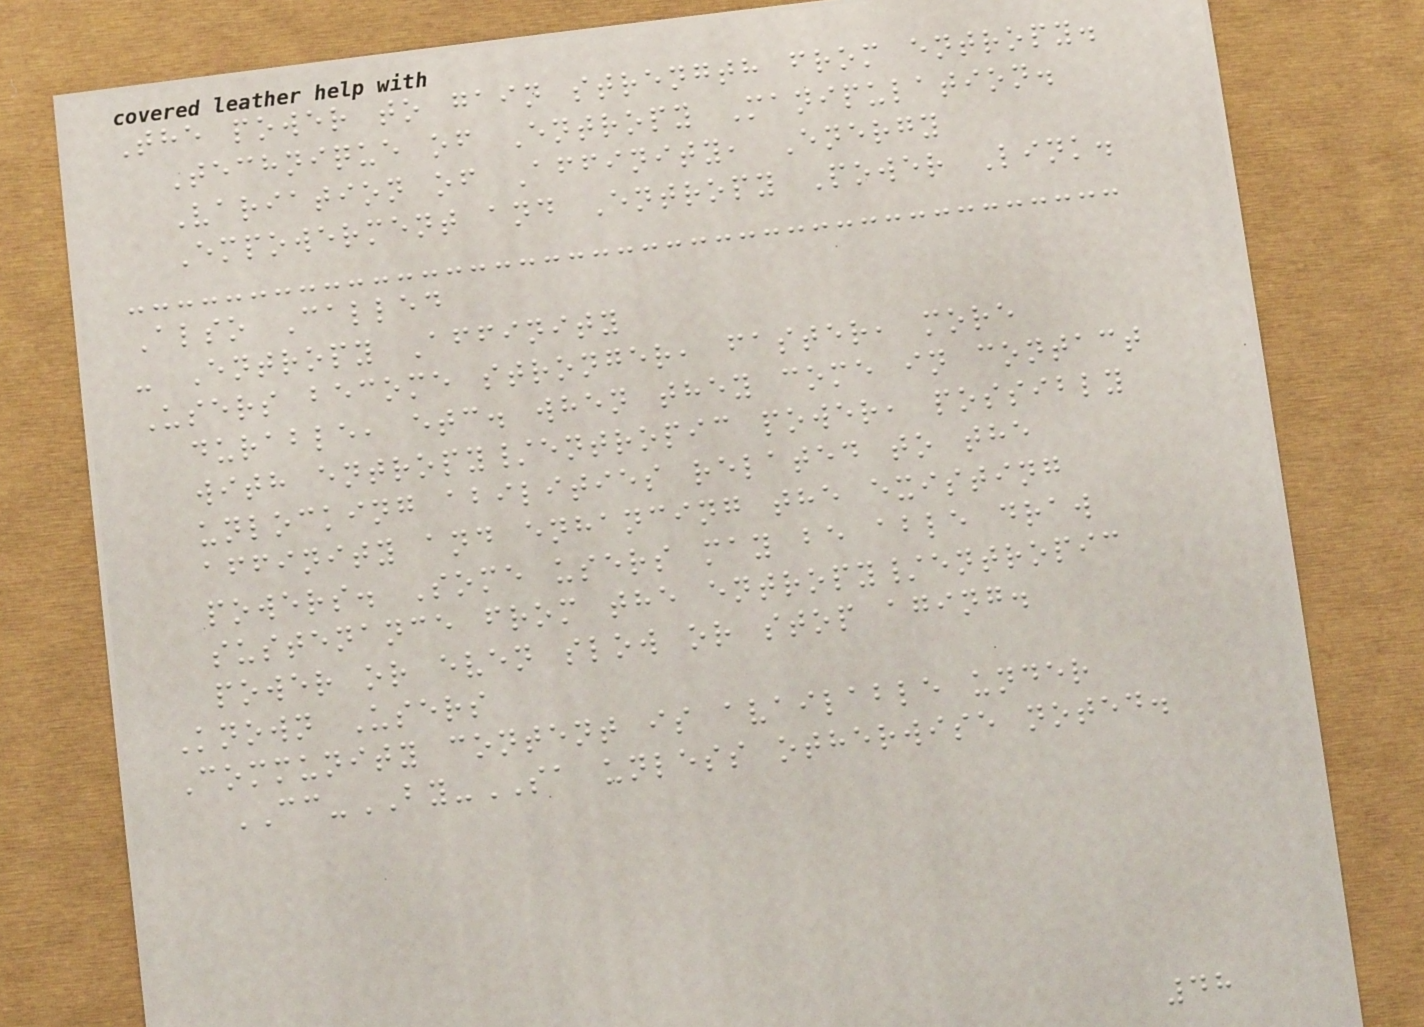The power to gain strength from entropy.
Technique of Entropy Manipulation.
Variation of Affinity, Energy
Empowerment and Entropy Power Link.
Also Called
- Entropy Affinity
Users become stronger, faster, more
durable, etc. when they come in contact
with entropy/entropic power, possibly
unlocking abilities related to the
affinity and enhancing the existing
powers. Some users may be able draw
sustenance from the entropy/entropic
power or even slow or stop aging.
Known Users
Community content is available under
CC-BY-SA unless otherwise noted.
48
